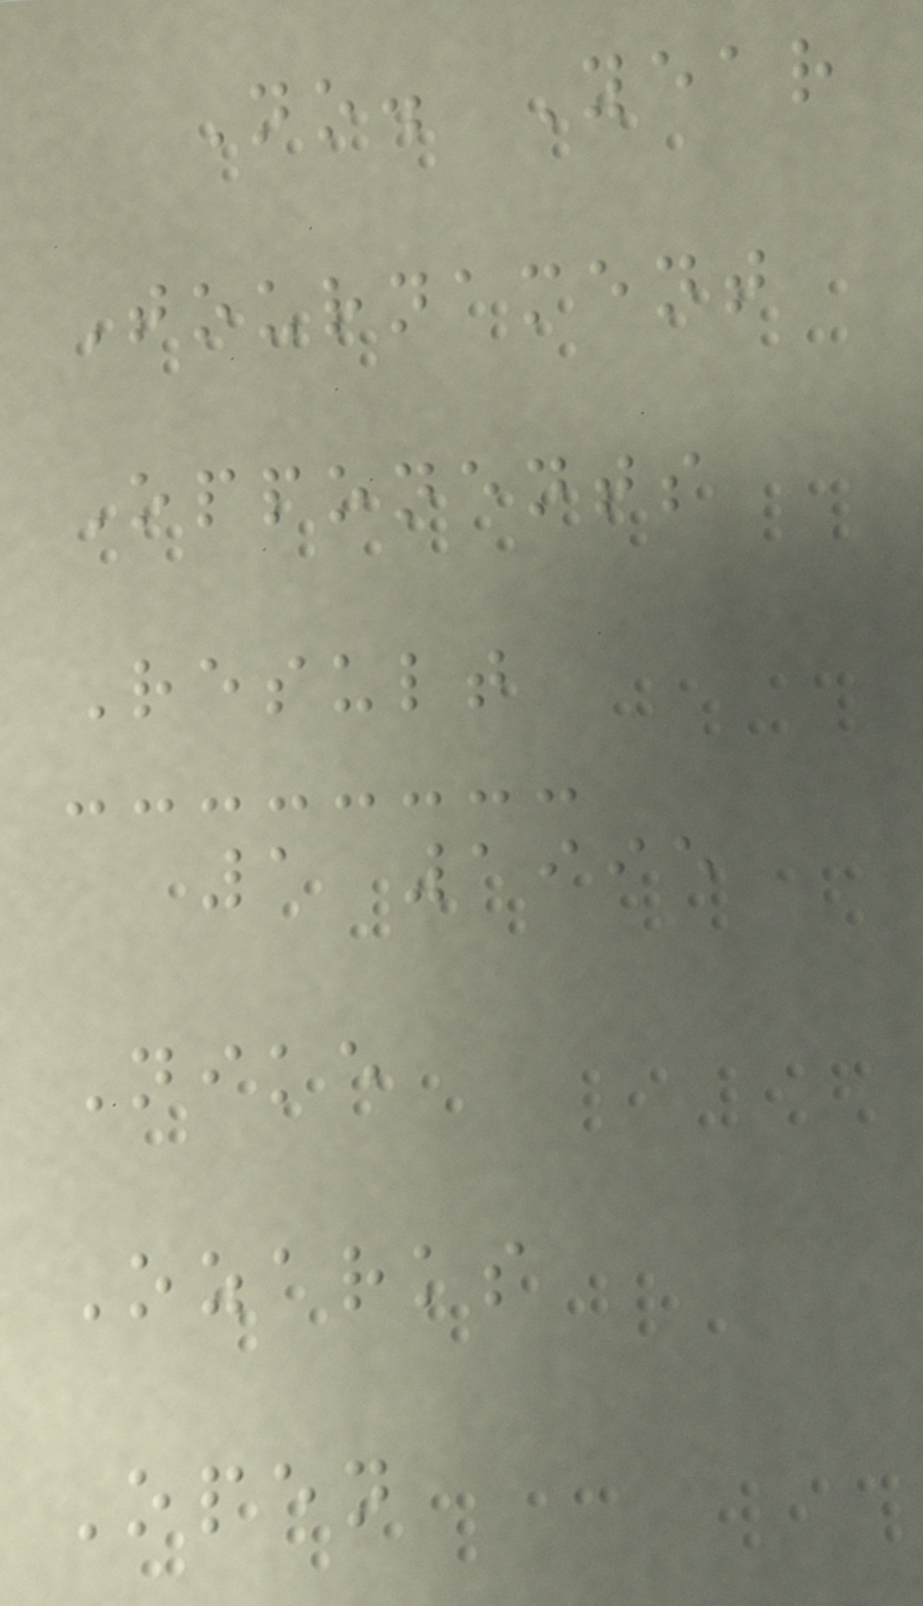No. Year
Tournament
Opponents
Result
1 1995
Nike
Ozarks
Open
